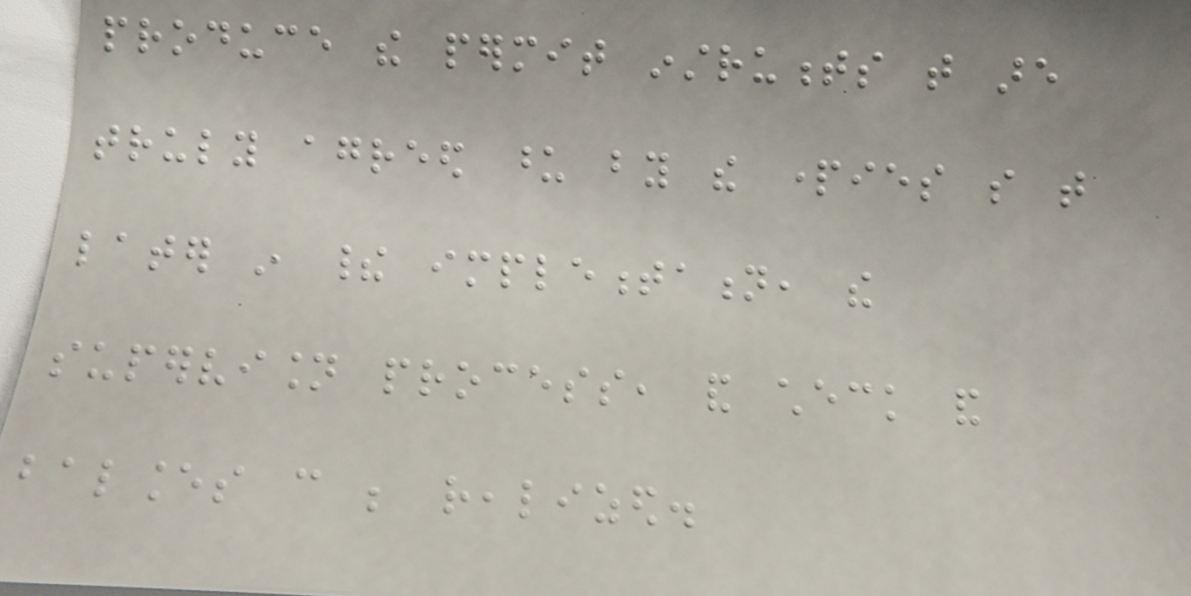produce the permit instruments that are
truly agreed upon by the parties so that
later in their implementation, the
supervision process, and check and
balances can be realized.
